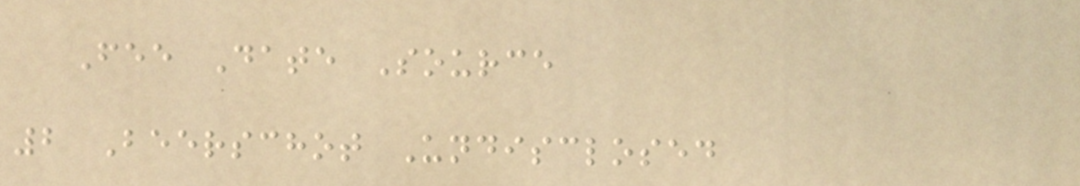Fee Date Source
2 Beerschot Undisclosed
